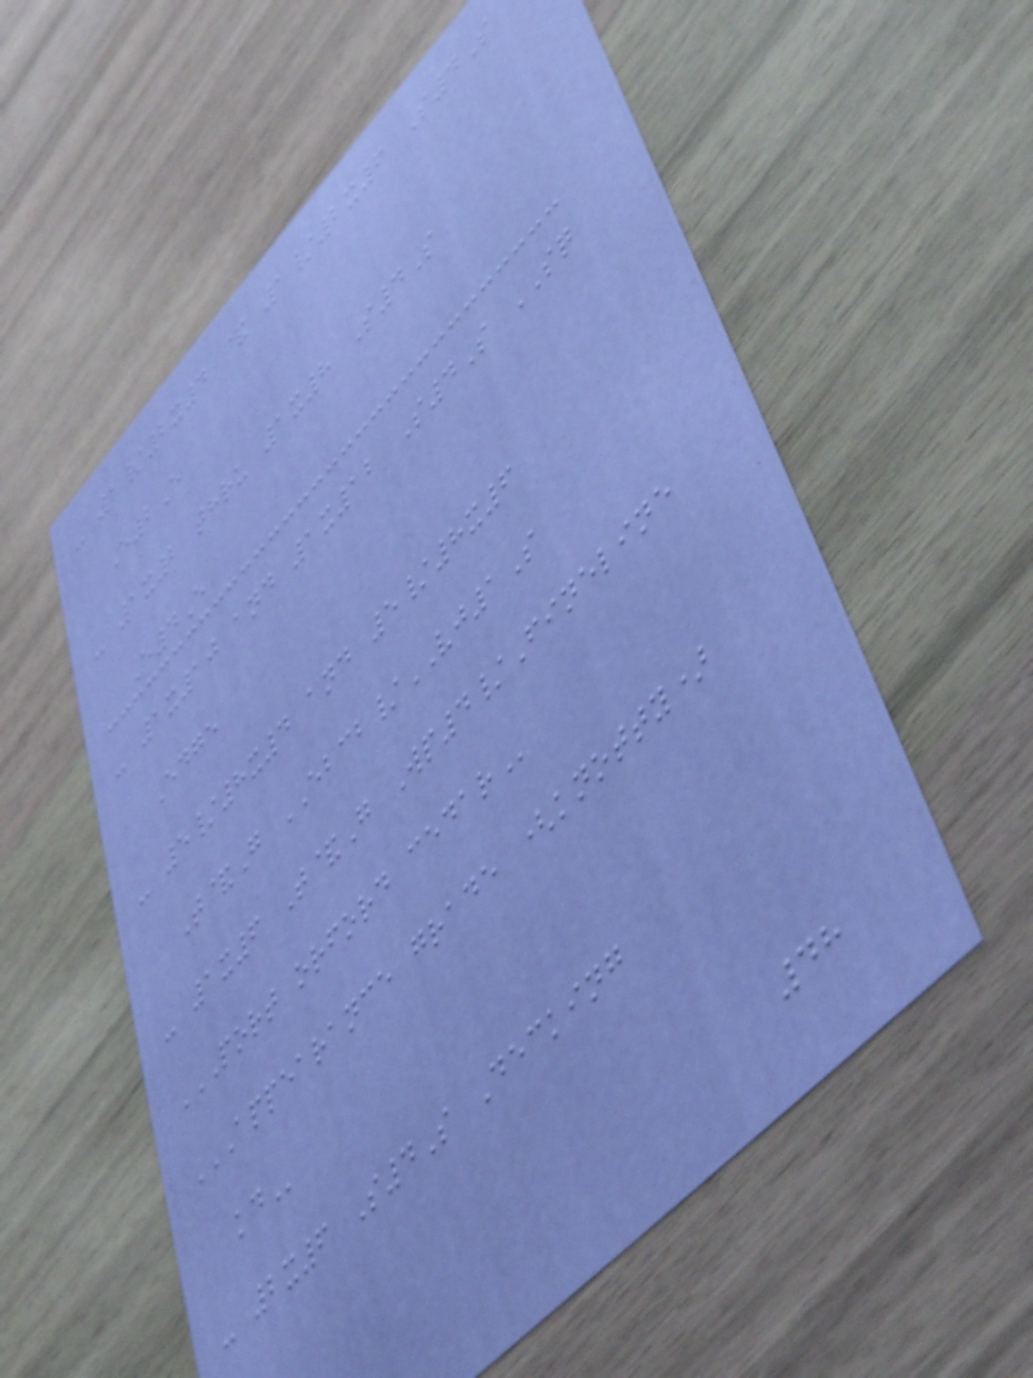- 1/2x4 & 1/2x6 S4S
E2E
- 1x2 thru 1x8 S4S
E4E
- 1x10 and 1x12 S4S SQ
Edge
- 5/8x4 and 5/8x6
T&G EBCB/VJ1S
- 1x6 T&G Wp4/Fineline
PORT ORFORD CEDAR
APPEARANCE GRADE (KNOTTY)
KD
- 2x6 S4S Decking
48
